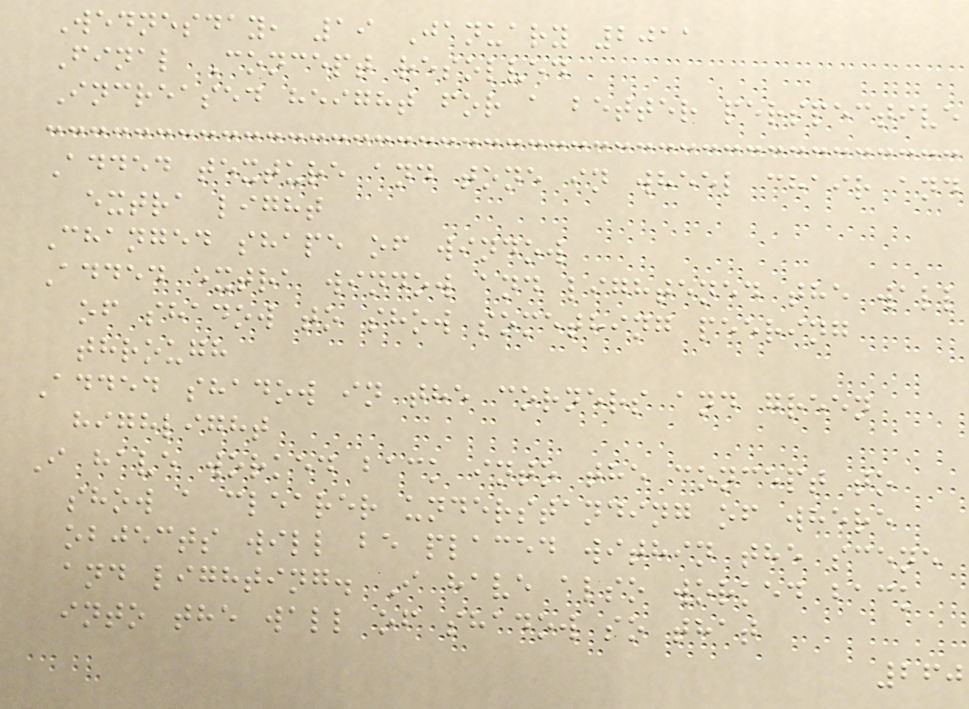Wednesday, 19 January 2011
Final Concept resolved
Increased height for a better perspective
Added texture and tone in wheel chair and
extra light
Changed shape of window
Added extra window and lightened the wall
of shadow to show something peering
through
Added shadow in the corners and green
highlight
I have worked back into the concept to
show a clearer understanding of where
objects will be placed within the scene
and lighting. I have also worked back
into the wall of shadow so that
260
